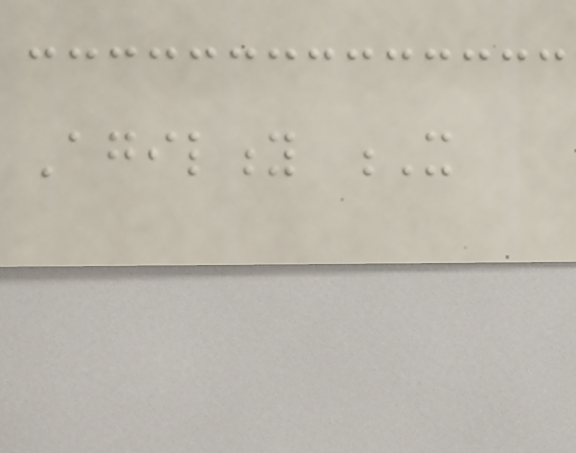Agility X
